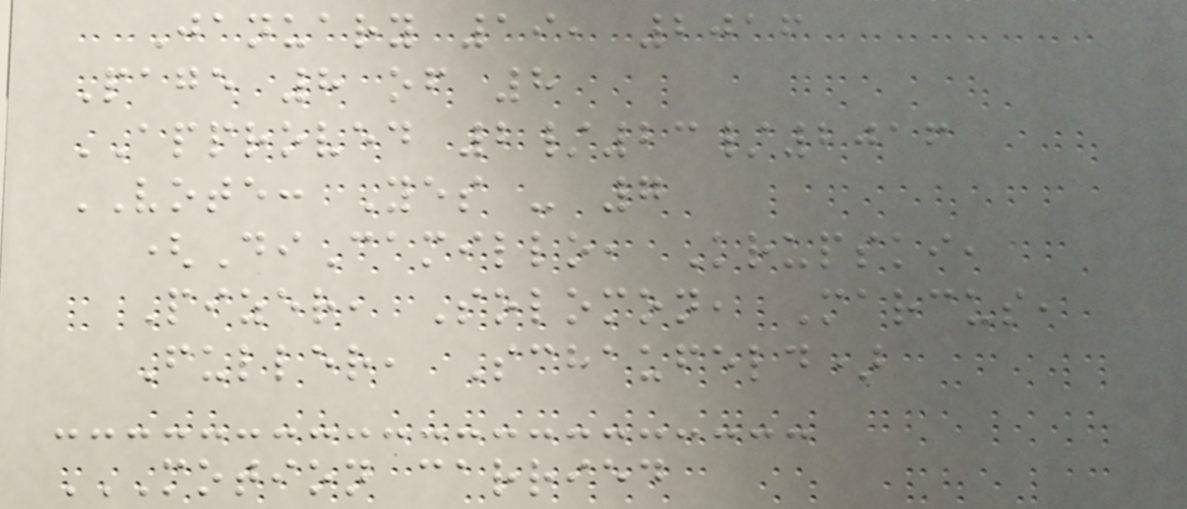January 19, 2016
Page 8 of 8
APPROVED 2/23/2016
VOTE: Yes - 7
(DiCamillo, Krupski,
Pizer, Solomon, Marcus,
Fuller, Schaufeld)
MOTION CARRIED
